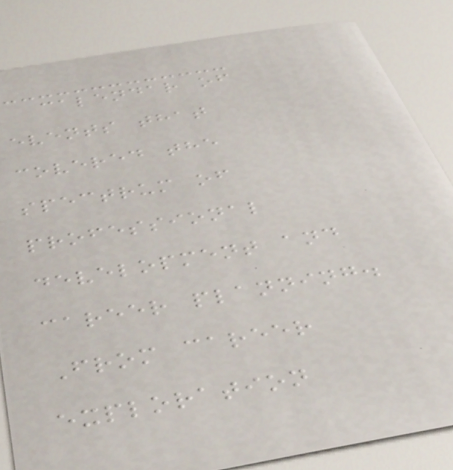calendar of
events that
covered the
spectrum of
professional
development and
career planning.
From career
exploration
